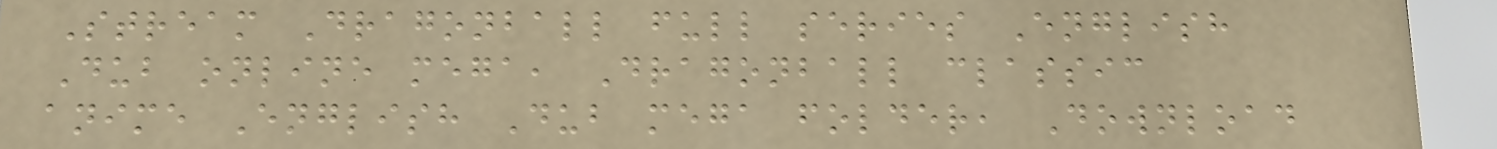Stream Dragonball full series English
Dub online mega, Dragonball classic
anime English Dub mega folder, Download
